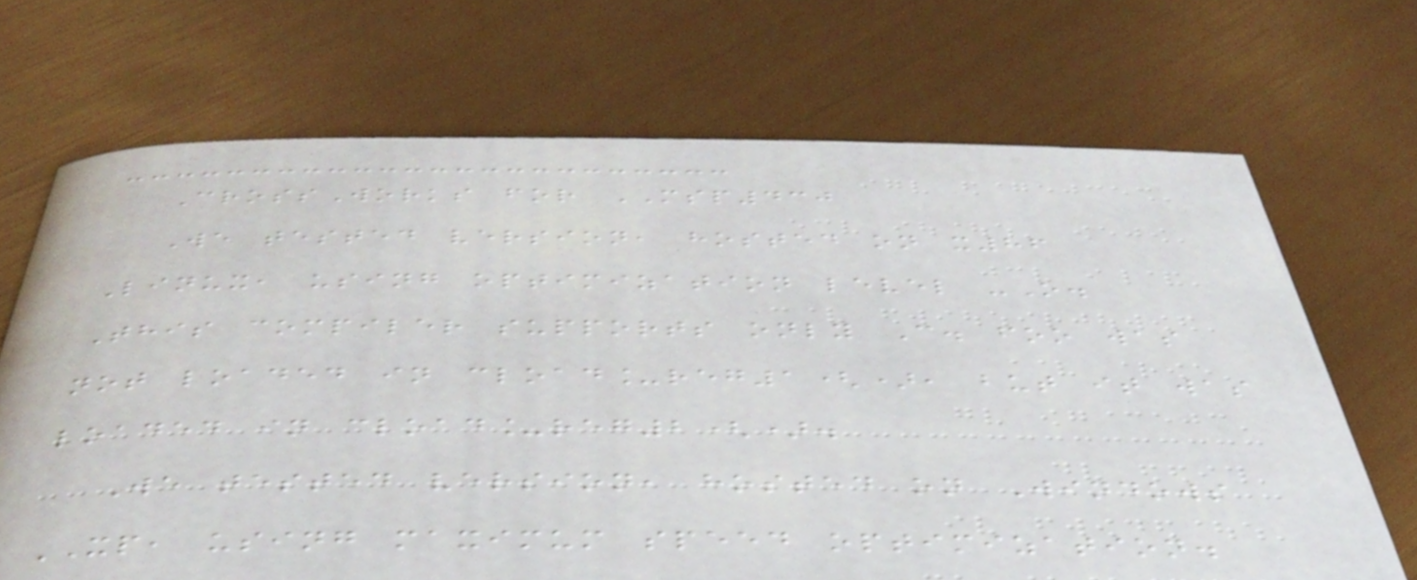CrossWorks for MSP430
We tested version, hosted on x86
Linux, using optimization level -O.
This compiler supports only C. foo was
not loaded in cload_reg1(), but it was
loaded in cload_reg2().
We tested version, hosted on Windows
XP, using maximum speed optimization.
